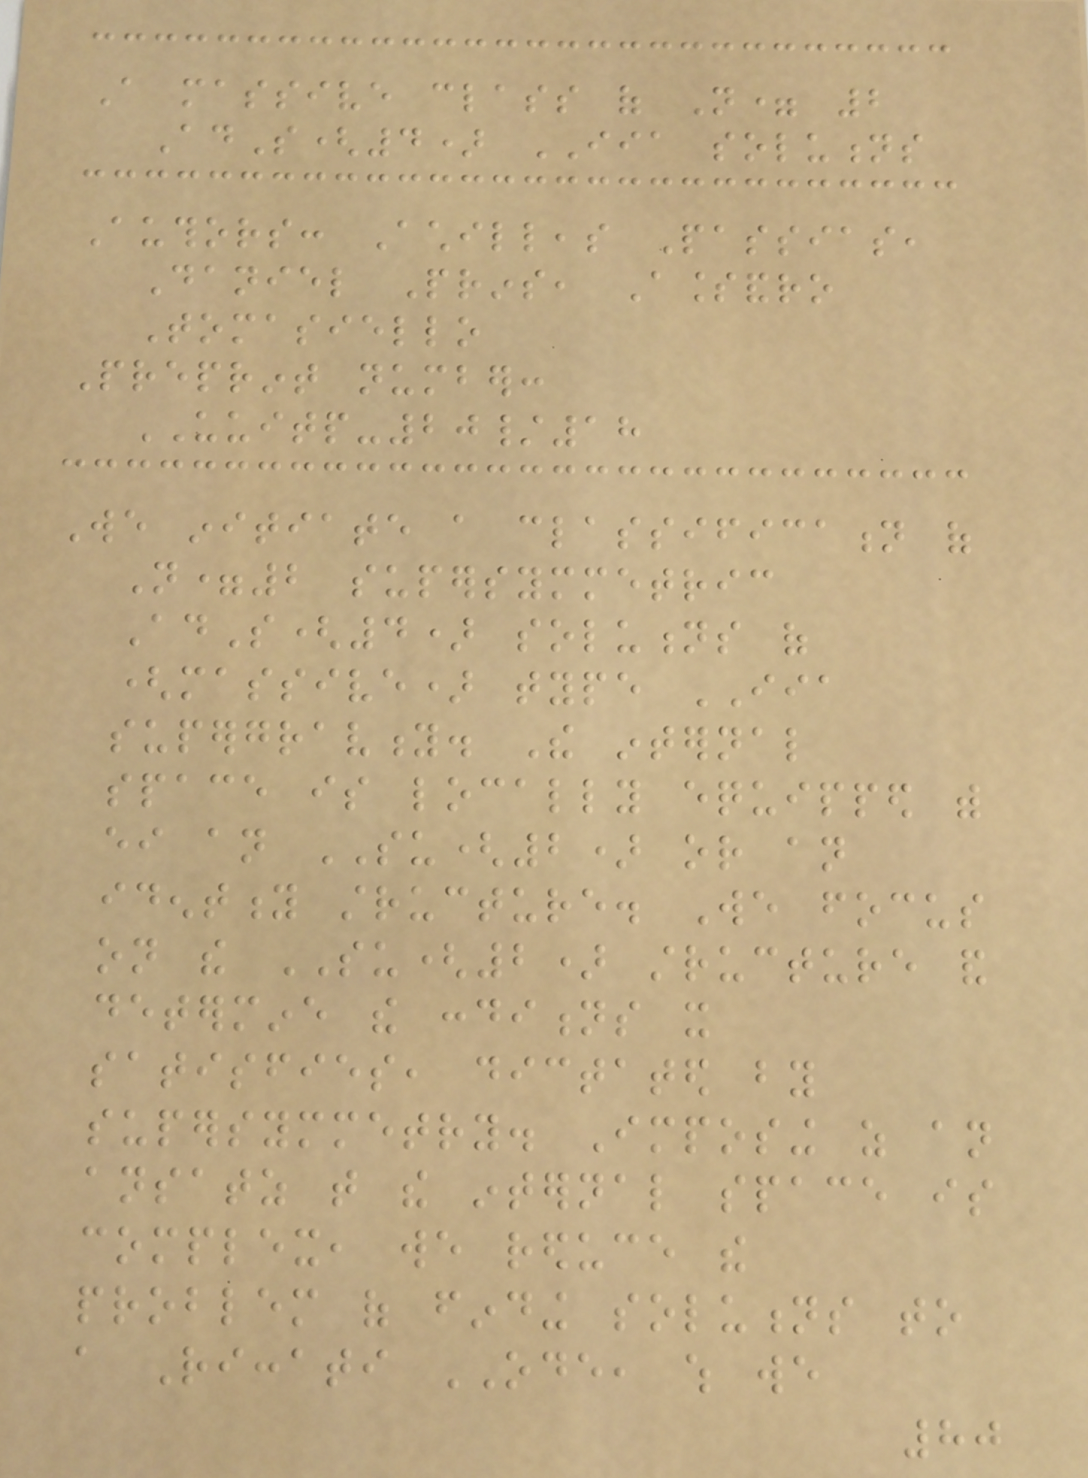A massive class of N= 2
AdS(4) IIA solutions
Authors: Achilleas Passias,
Daniel Prins, Alessandro
Tomasiello
Preprint number:
UUITP-20/18
We initiate a classification of
N=2 supersymmetric
AdS(4) solutions of
(massive) type IIA
supergravity. The internal
space is locally equipped with
either an SU(2) or an
identity structure. We focus
on the SU(2) structure and
determine the conditions it
satisfies, dictated by
supersymmetry. Imposing as an
ansatz that the internal space is
complex, we reduce the
problem of finding solutions to
a Riccati ODE, which we
80
